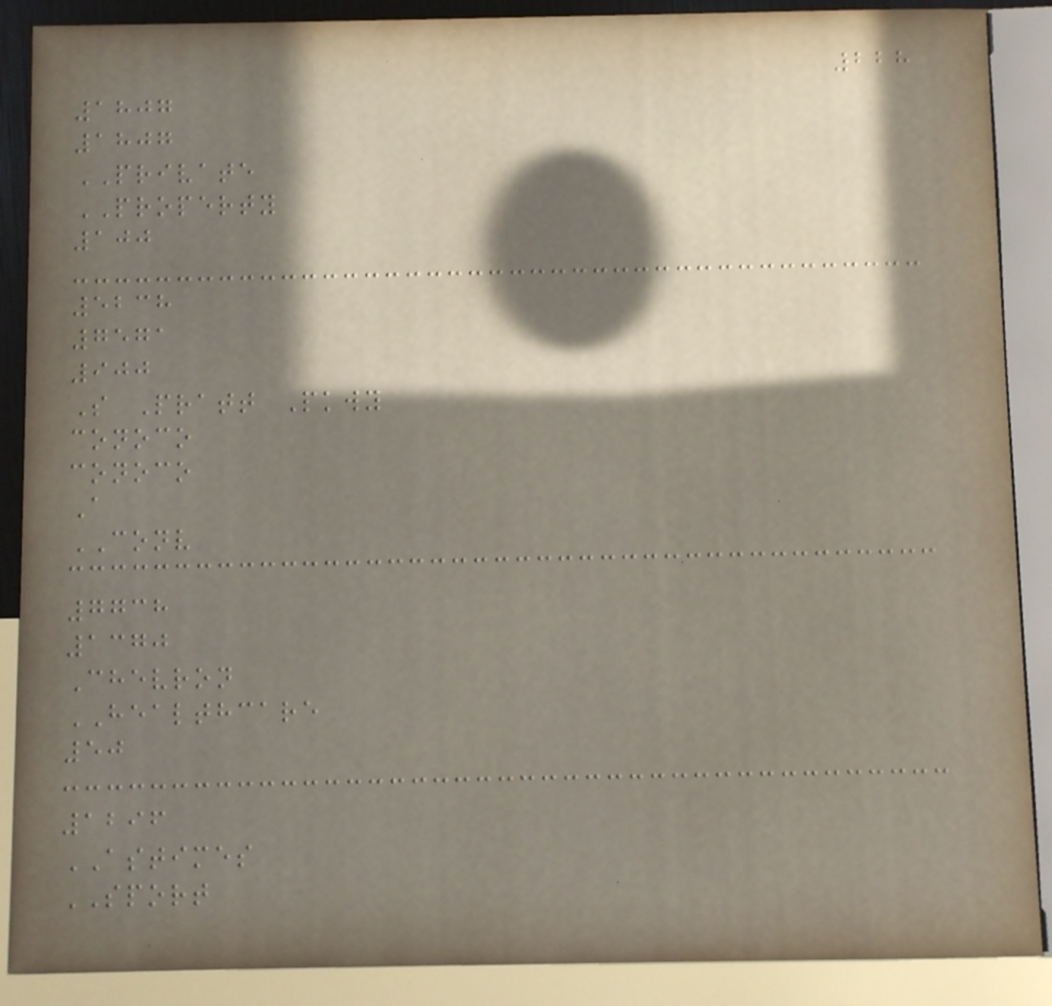228
1807
1807
PRIVATE
PROPERTY
100
5238
7571
900
S Pratt Pkwy
conoco
conoco
A
CONV
7738
1370
Chevron
HEALTHCARE
50
1296
ASTIMES
SPORT
